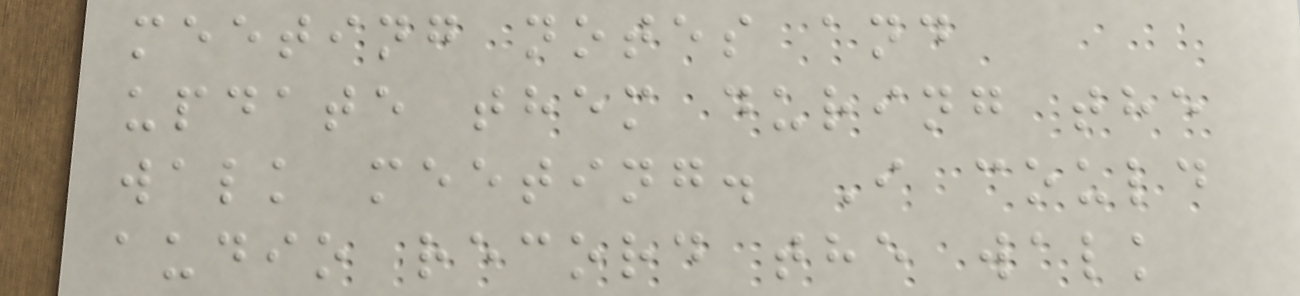meeting notes and
update them during the
walk meeting. I could
audio record the walk
